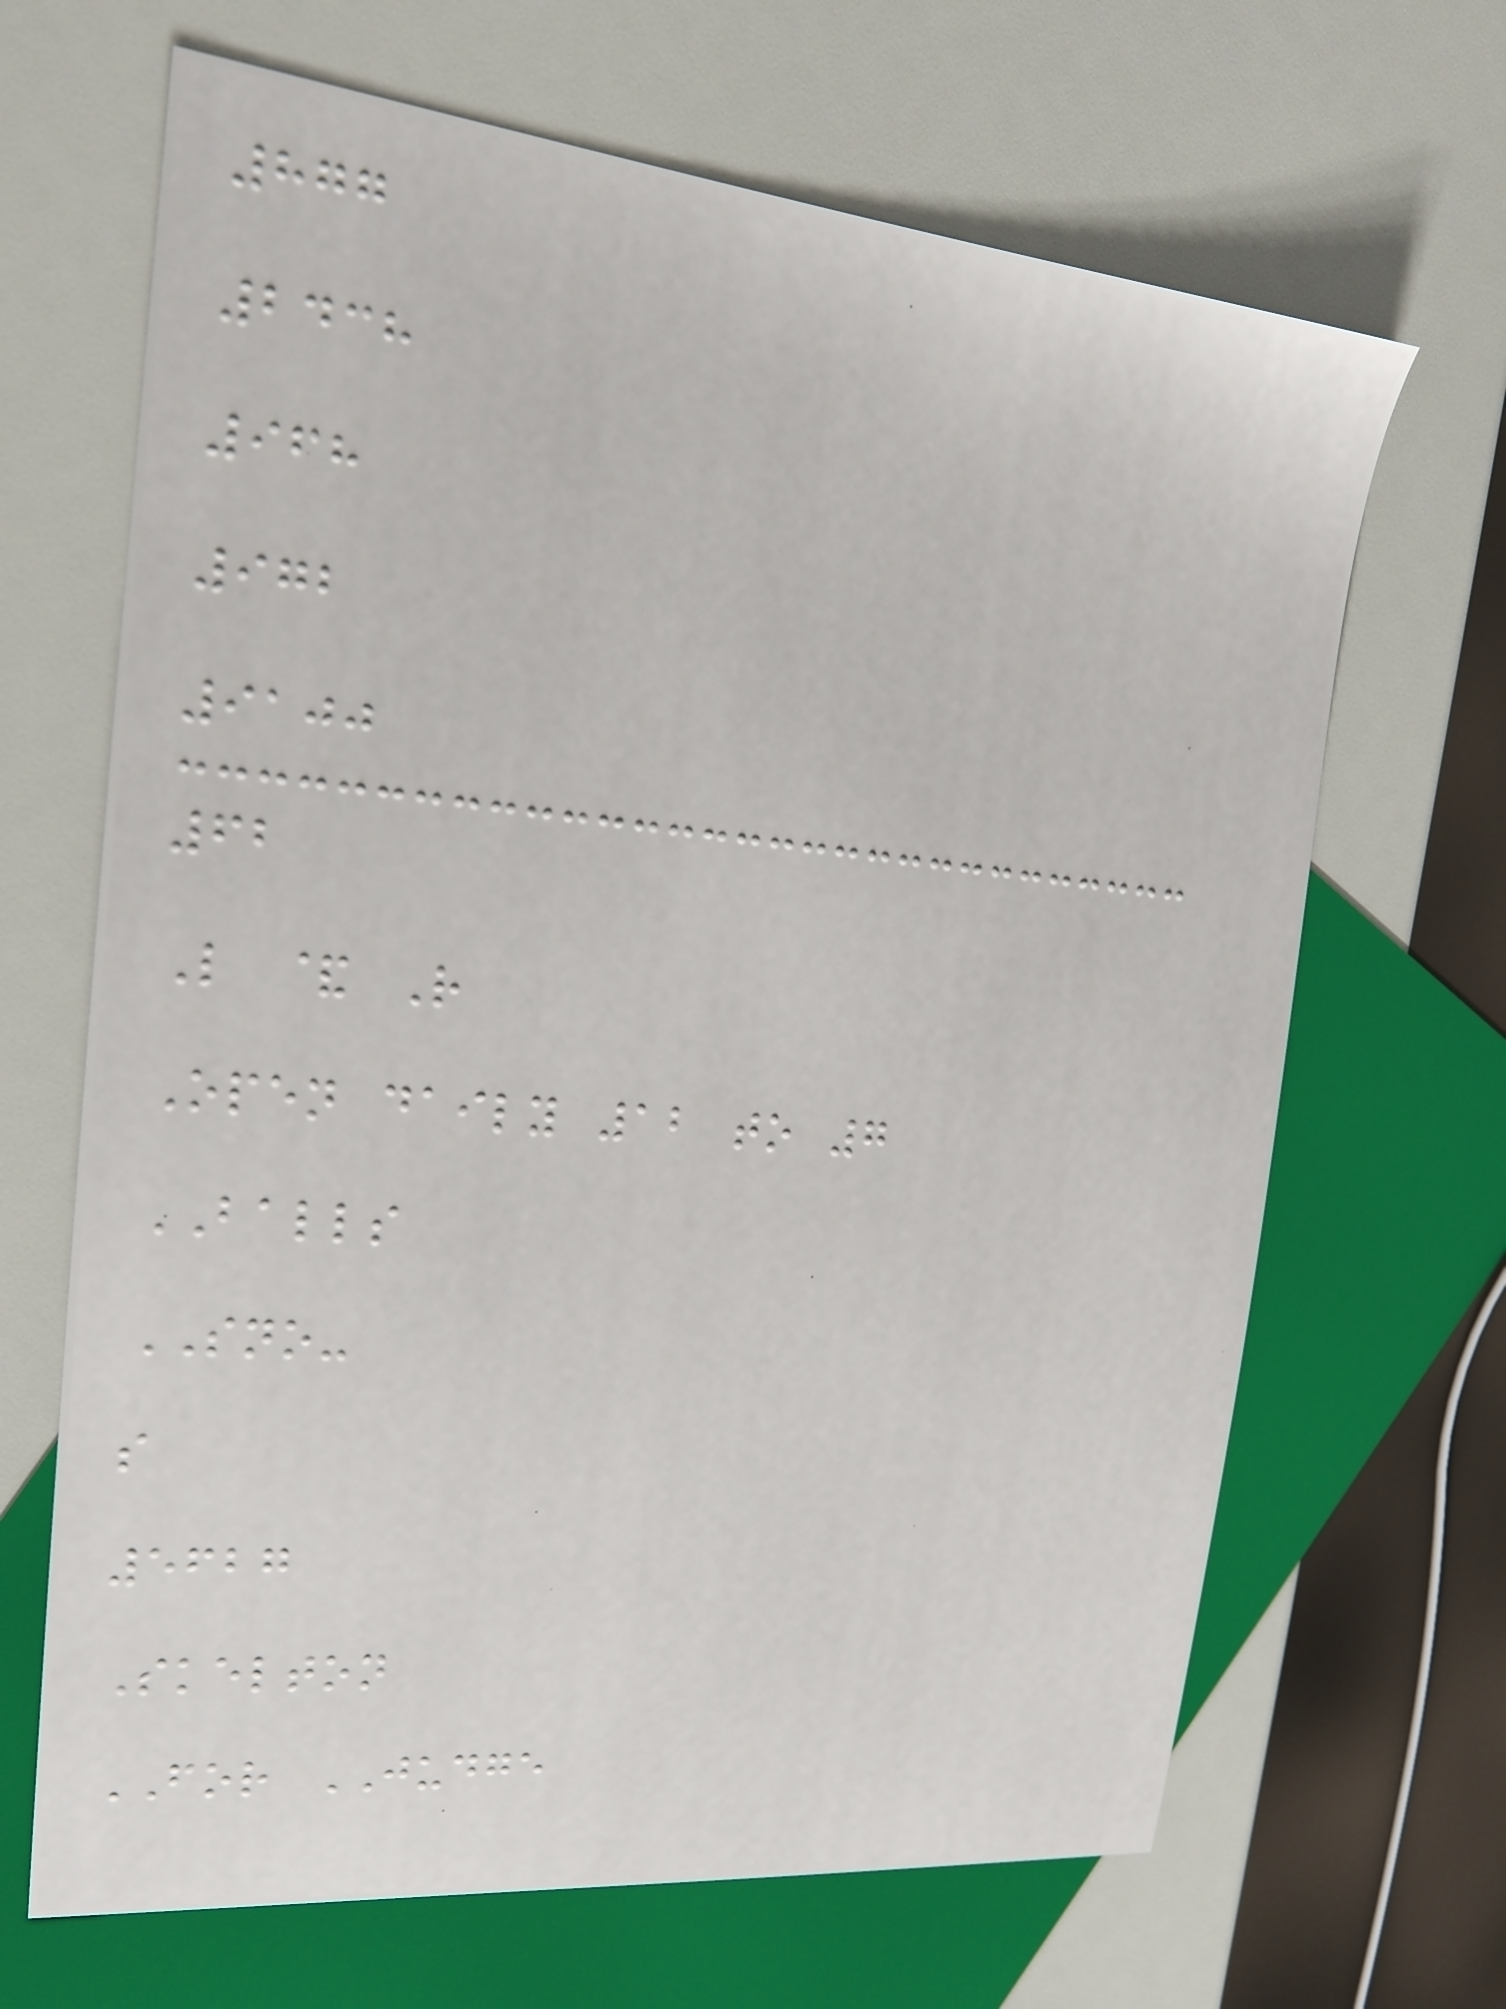877
2438
968
972
9100
62
L & R
Open daily 12 to 7
BALLS
SNO-
s
5627
Skelton
FOR JUDGE
